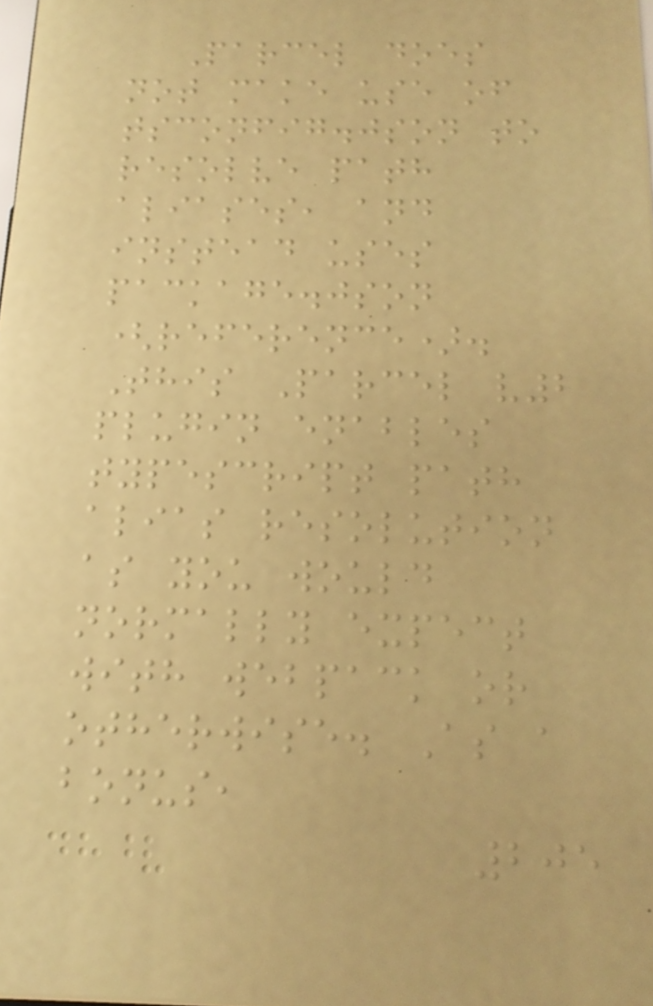Parcel does
not make use of
tsconfig.json to
resolve path
aliases, and
instead uses
package.json
(reference).
This Parcel v2
plugin enables
typescript path
alias resolution
as you would
normally expect
with webpack or
otherwise. As a
bonus,
205
